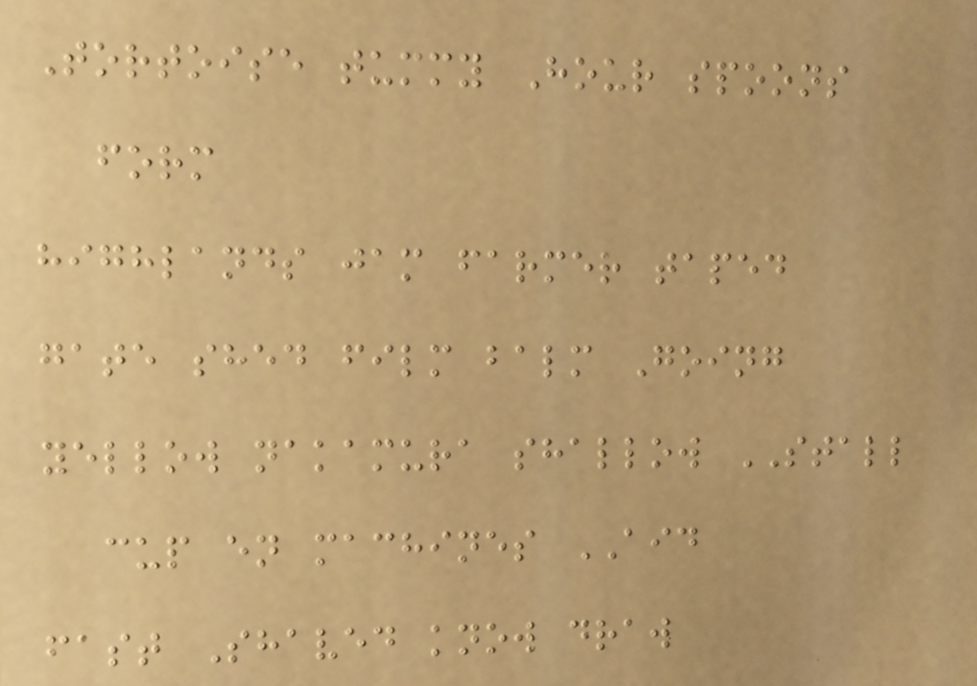Tortoise tummy Hour spoons
form
highlands jam farmer taped
gate shed film balm Going
yellow nakamura shallow STALL
cup en machines AID
fast Shaved know draw
